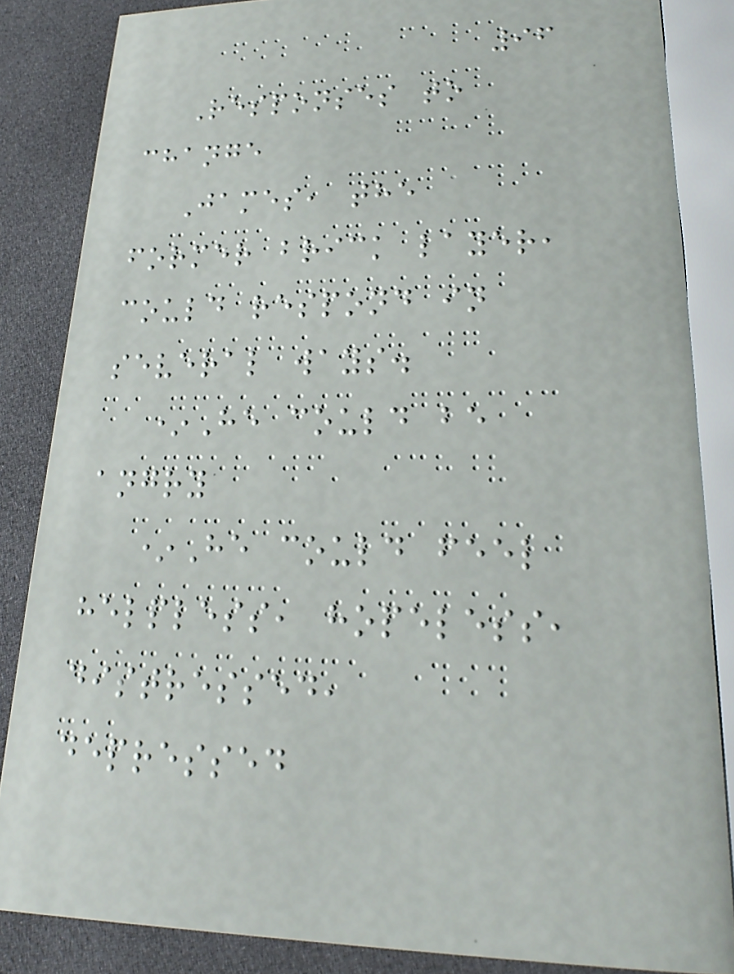96
Responses to
change
James, the
former brick layer,
could respond in
several ways.
*He could be
angry
*He could feel
helpless, hopeless,
distressed,
depressed
